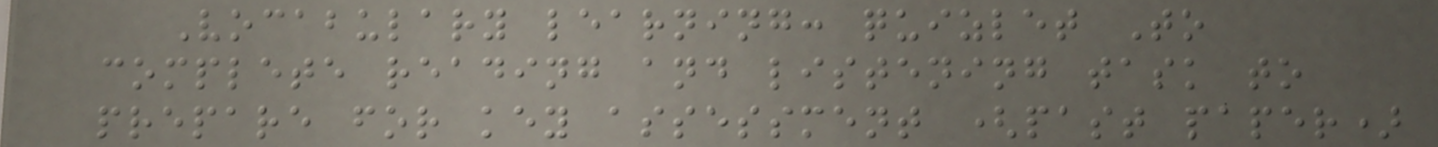Vocabulary learning: quizlet To
complete reading and listening task to
prepare for key assessment (past paper)
